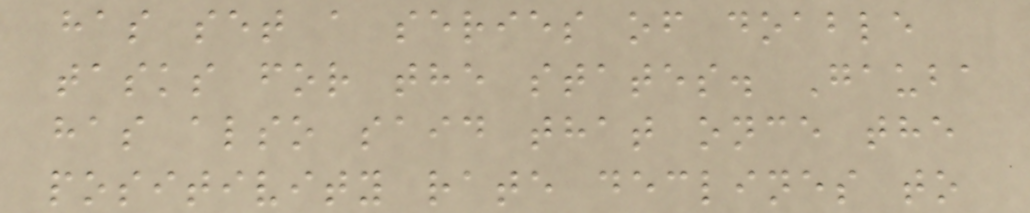has set a series of doable
tasks for the states. Gauba
has also said that once the
positivity rate declines to
